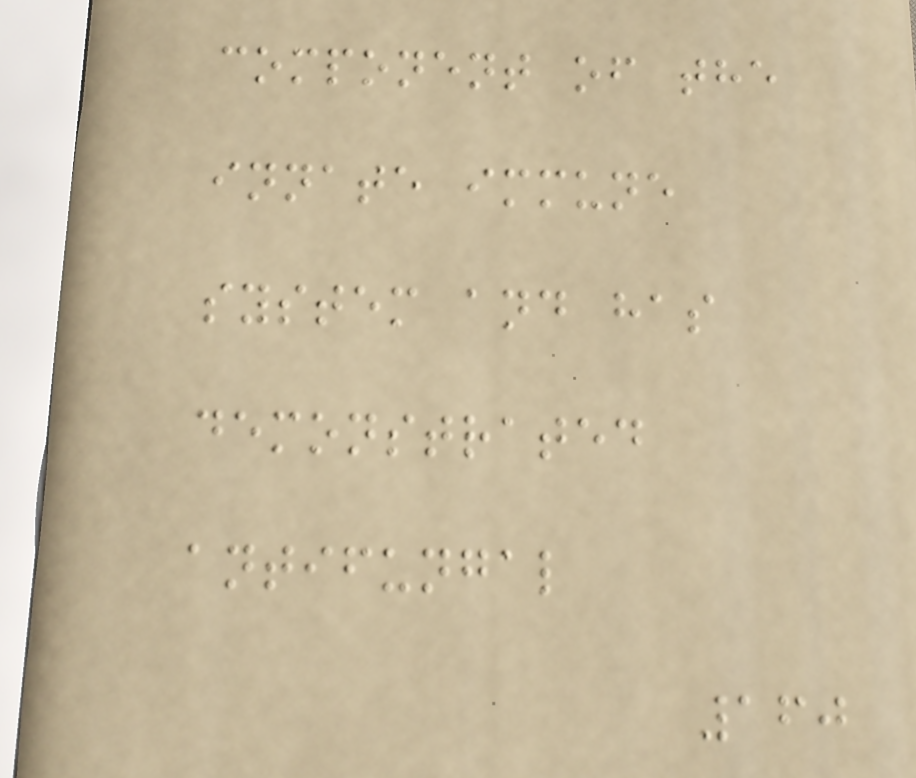component of the
innate immune
system and has
demonstrated
antifungal
160
